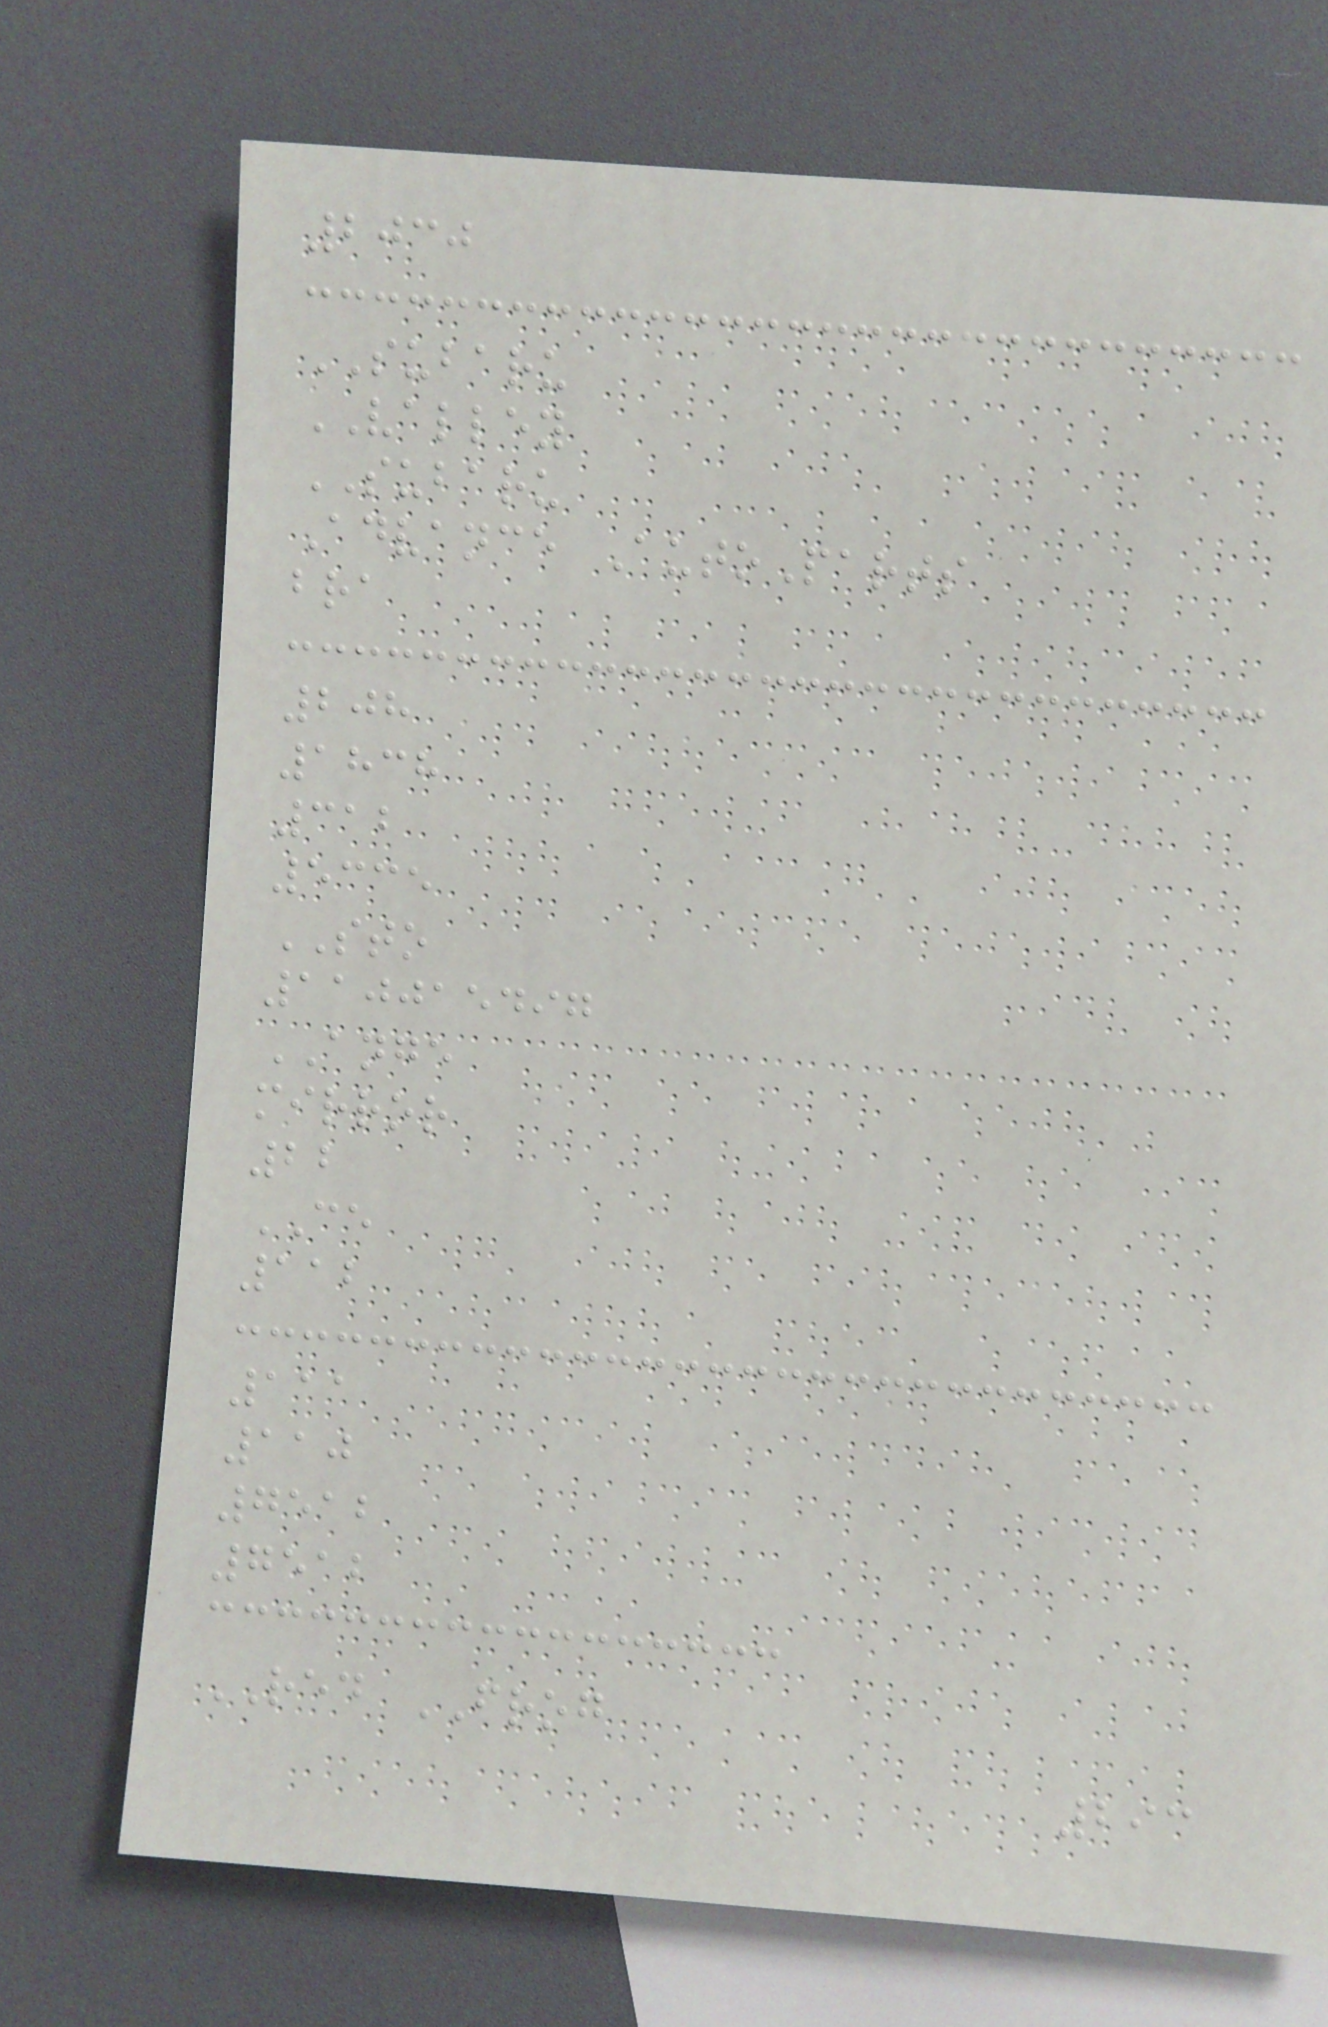2030
SUBARU
VALLEY
SUBARU
Advance AutoParts
bra
208
1838
312
5335
STO
110015497
ANGE
mirror
22
CE
112
111
110
7512
7512
RED FROG
293
